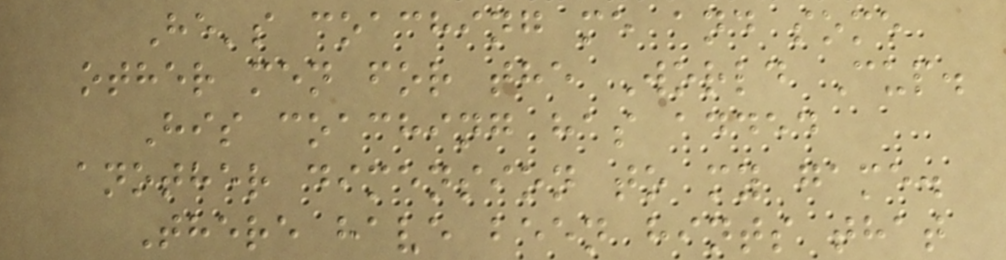He's coaching me and some
other men for the World Cup.
His coaching has added
another dimension to my game.
There have been hints that
